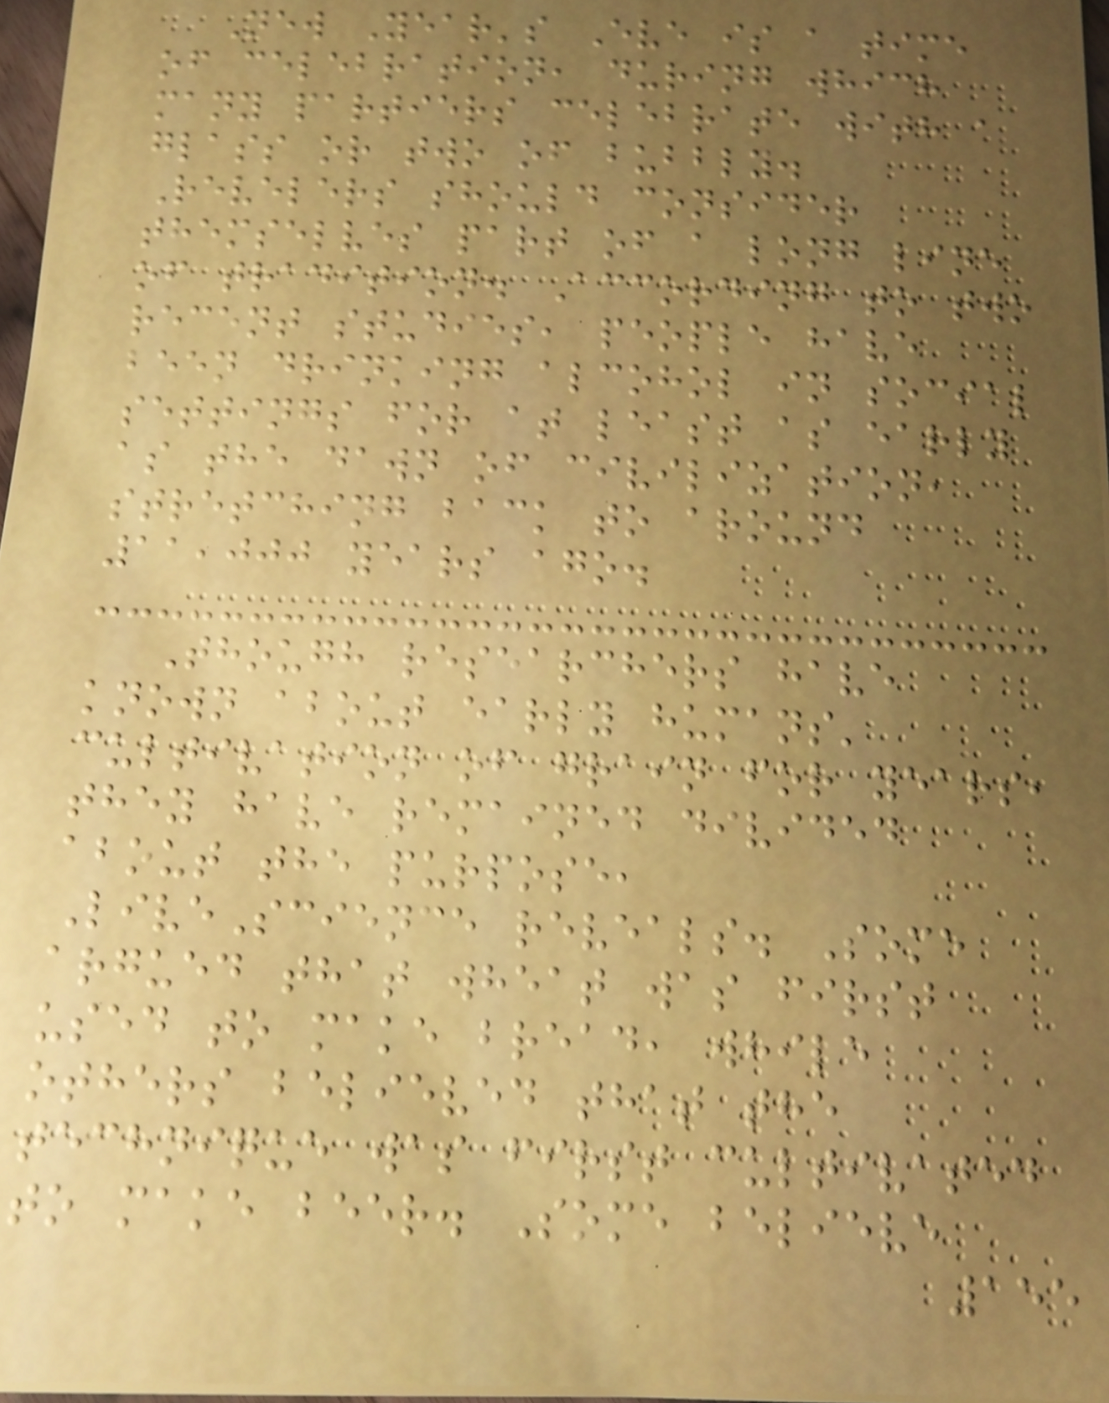New Year's Eve is a time
of celebration, during which
many partiers celebrate with a
glass or two of bubbly.
Revelers should consider
themselves part of a long line
of tradition. According to two
recent studies, people have
been drinking alcohol in social
settings for at least as early
as the dawn of civilization,
stretching back to around
11,000 years ago.
Though researchers have
known about early humans'
cultivation of grain for years,
they have remained divided
about the purpose,
LiveScience reveals. Some
argued that wheat was first
used to make bread, while
others believed that the
technique was first cultivated
to make beer. Some believe
155
